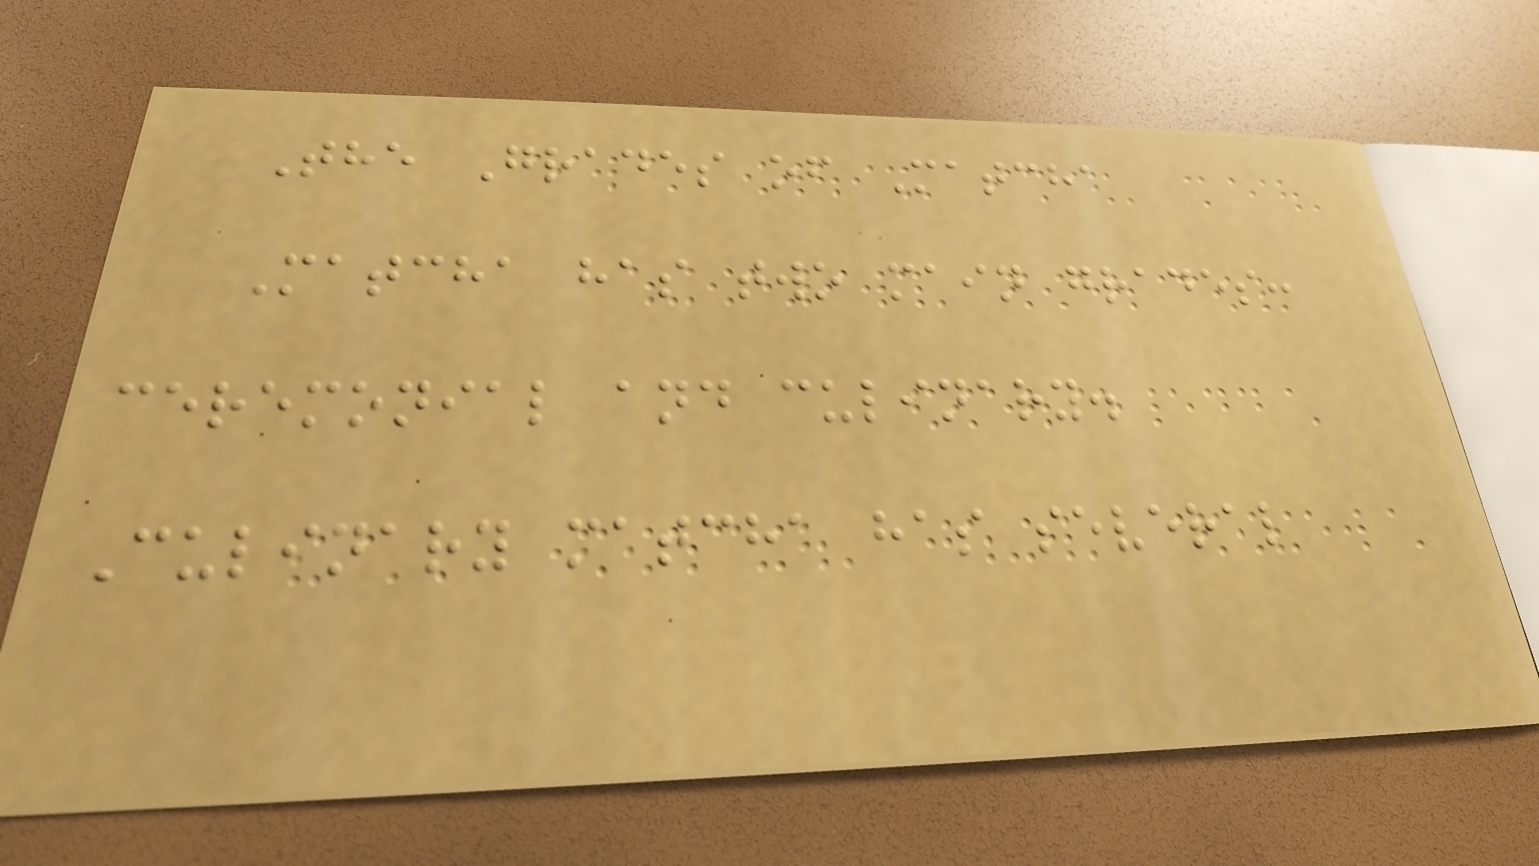The Grades of Matcha
Matcha has two main grades:
ceremonial and culinary.
Culinary matcha has several
